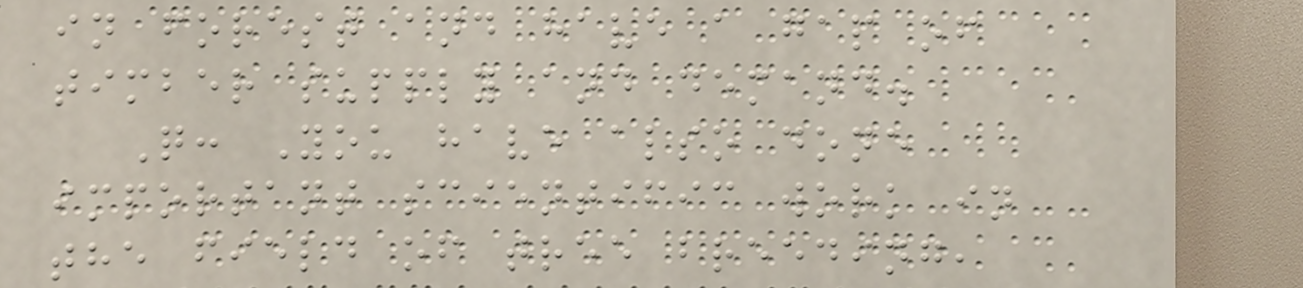in forest and have a gap of
timber supply and demand.
Q: You have also done
important scientific work in
the field of tree breeding,
